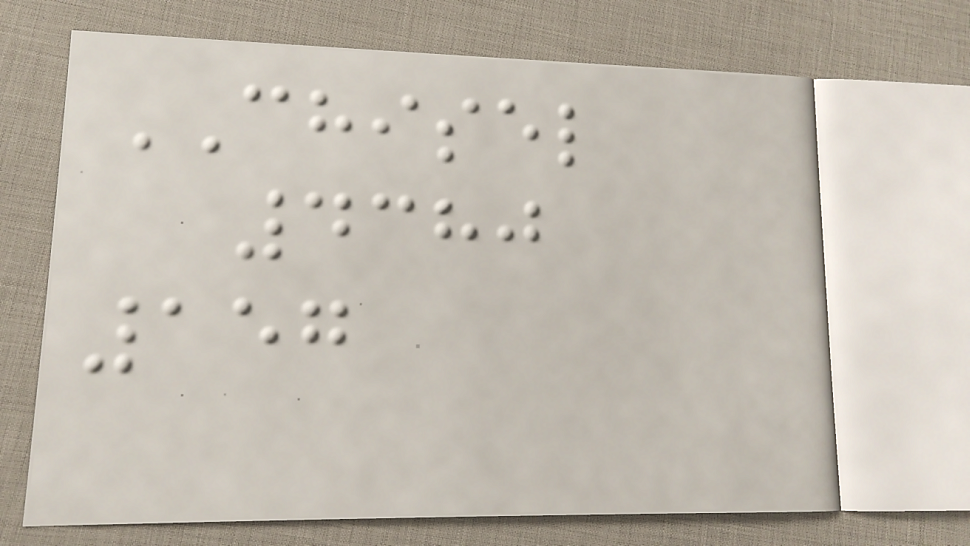CHISEL
4380
157
